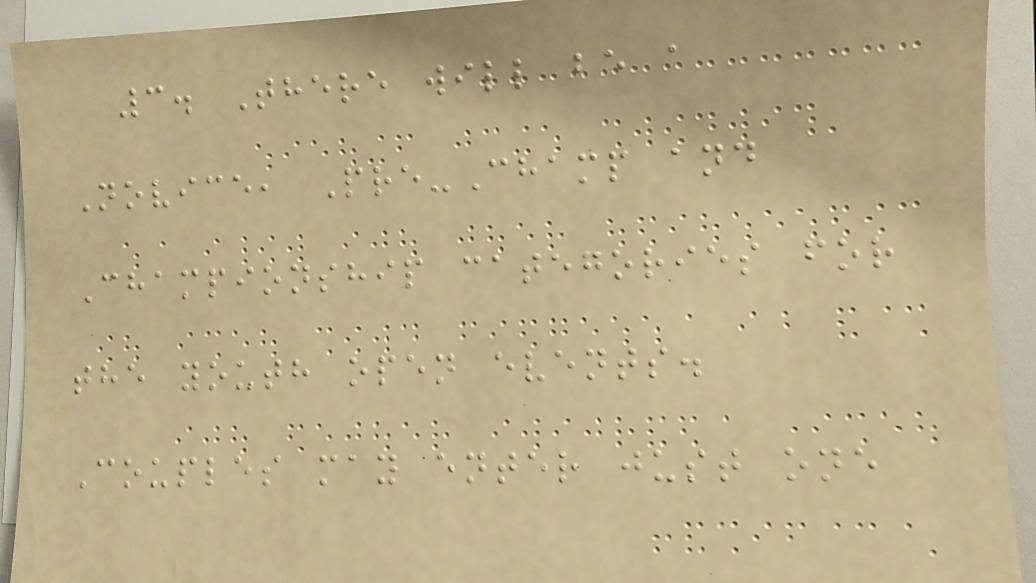3. There will be a
Novice, Pre-Champ and
Championship categories for
the youth open events.
Couples may enter just one
